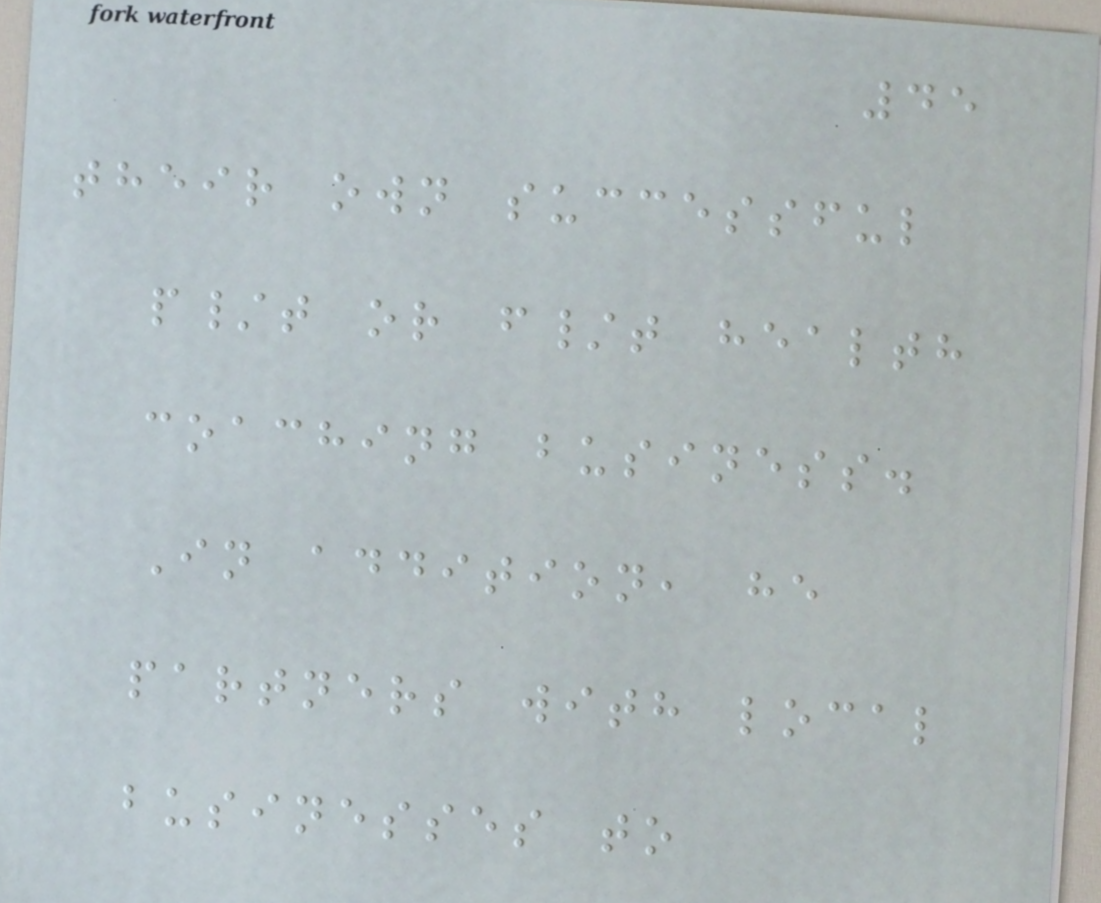45
their own successful
p/t or f/t health
coaching business.
In addition, he
partners with local
businesses to
